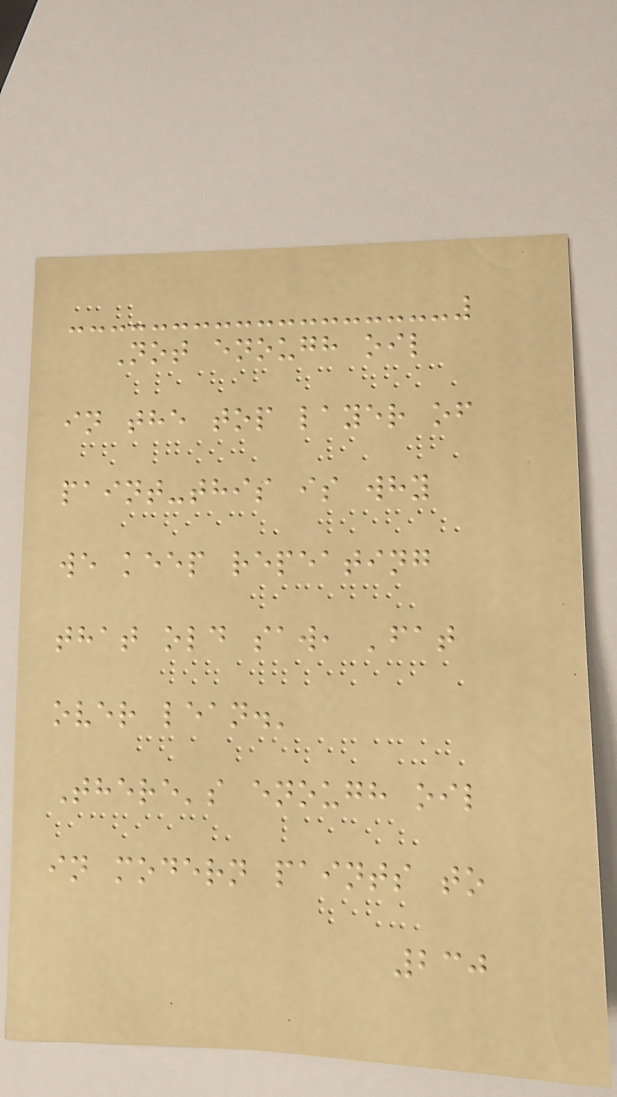Not enough oil
in the top layer of
paint-this is why
we keep repeating
that old saw, 'fat
over lean.'
There's enough oil
in modern paints to
230
